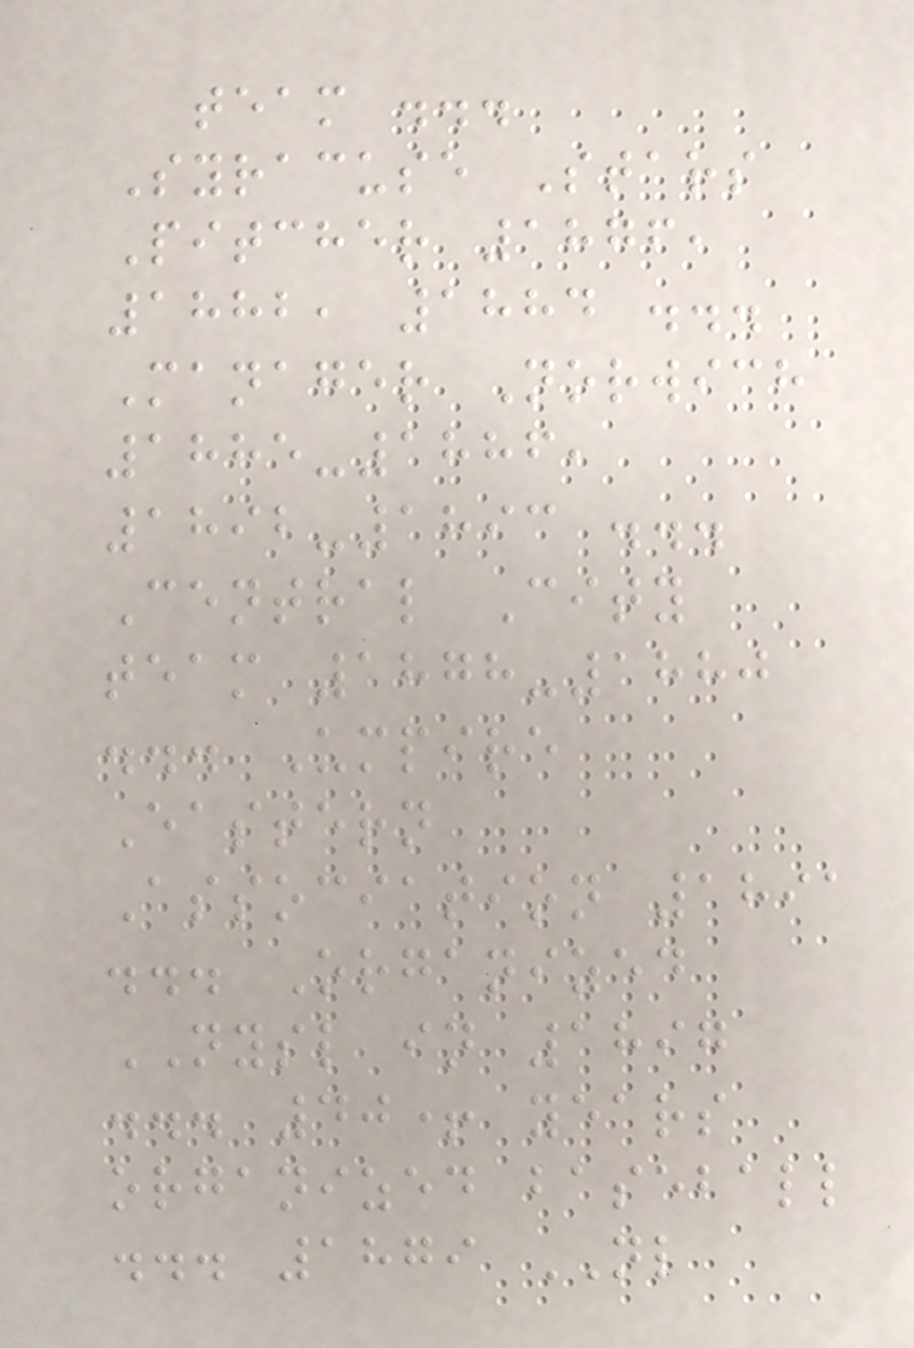team ...
Syracuse Stars
Pitcher 1876,
1882, 1884 ...
Manager Norwich
1885-1886,
1892-1893 ...
Central City
team 1878-1880
... Umpire
Eastern
Association 1891
... Organized
NYSL in 1897
... 40+ years
organized baseball
... 1879 NL
